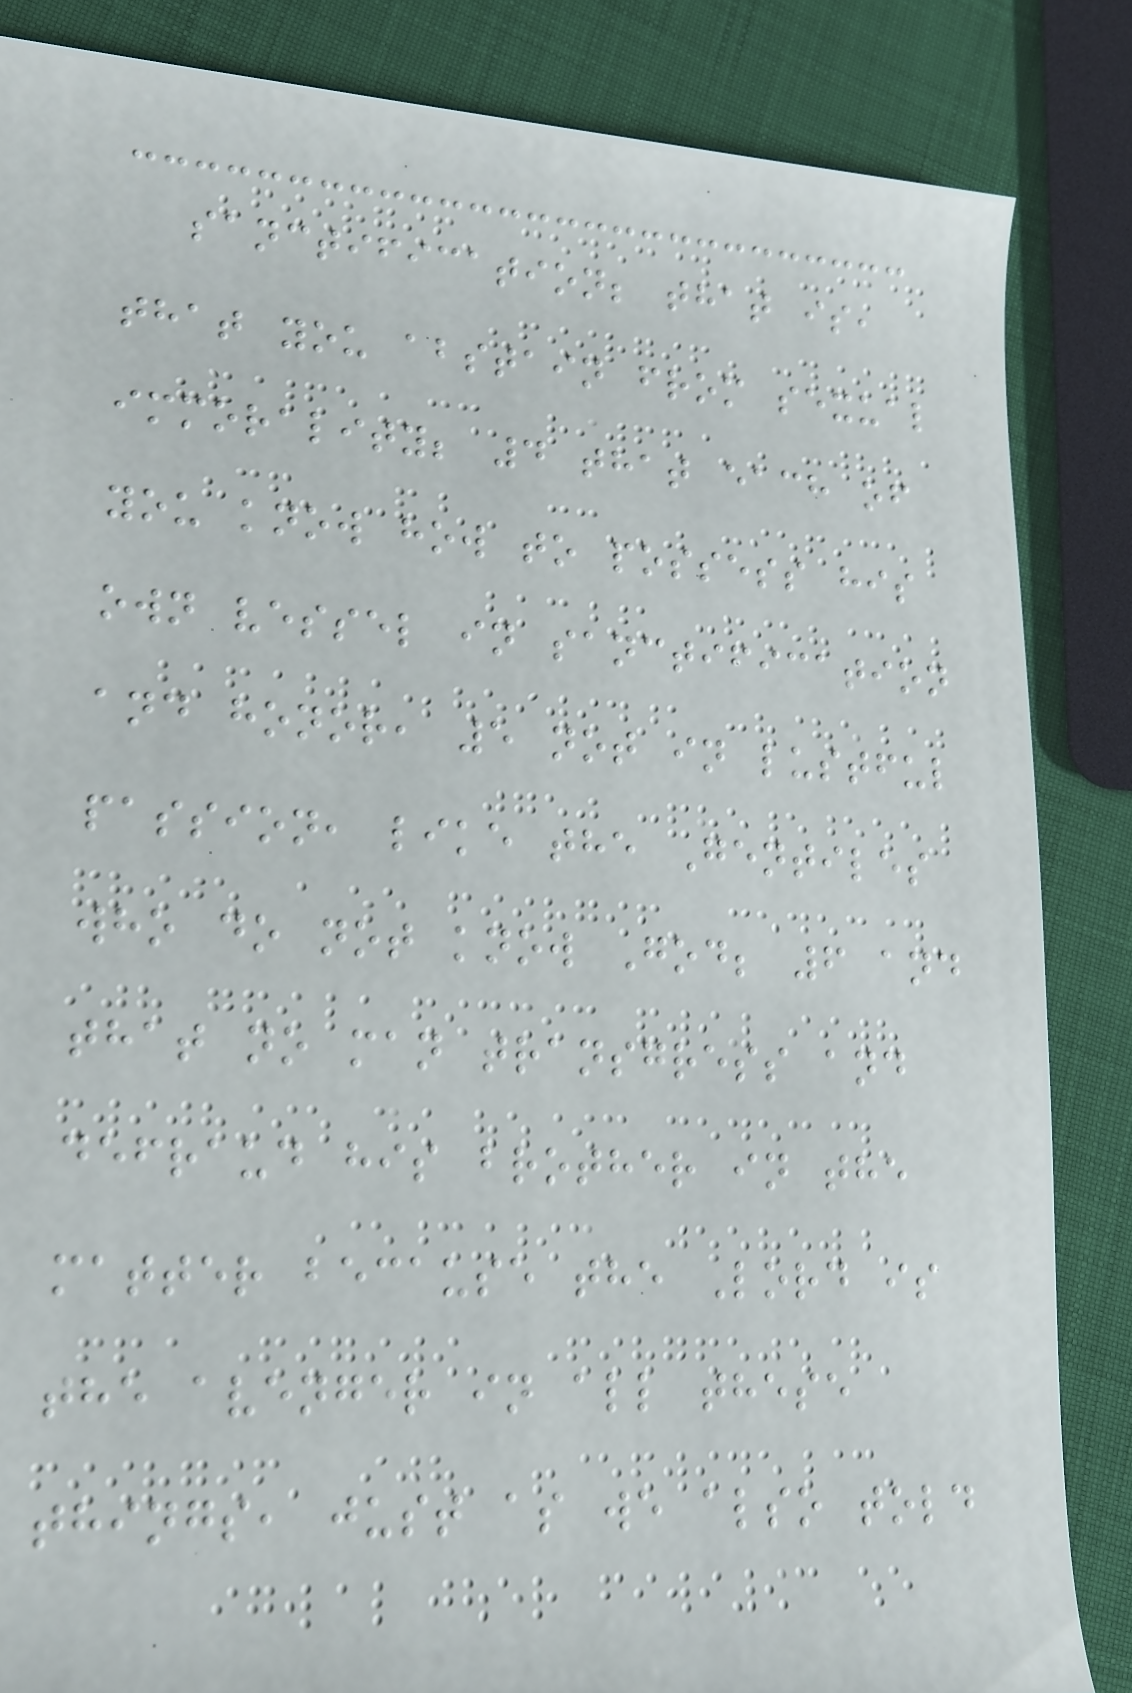sanctification; that is,
that you abstain from sexual
immorality; 4 that each of
you know how to possess his
own vessel in sanctification
and honor, 5 not in lustful
passion, like the Gentiles
who do not know God; 6 and
that no man transgress and
defraud his brother in the
matter because the Lord is
the avenger in all these
things, just as we also told
